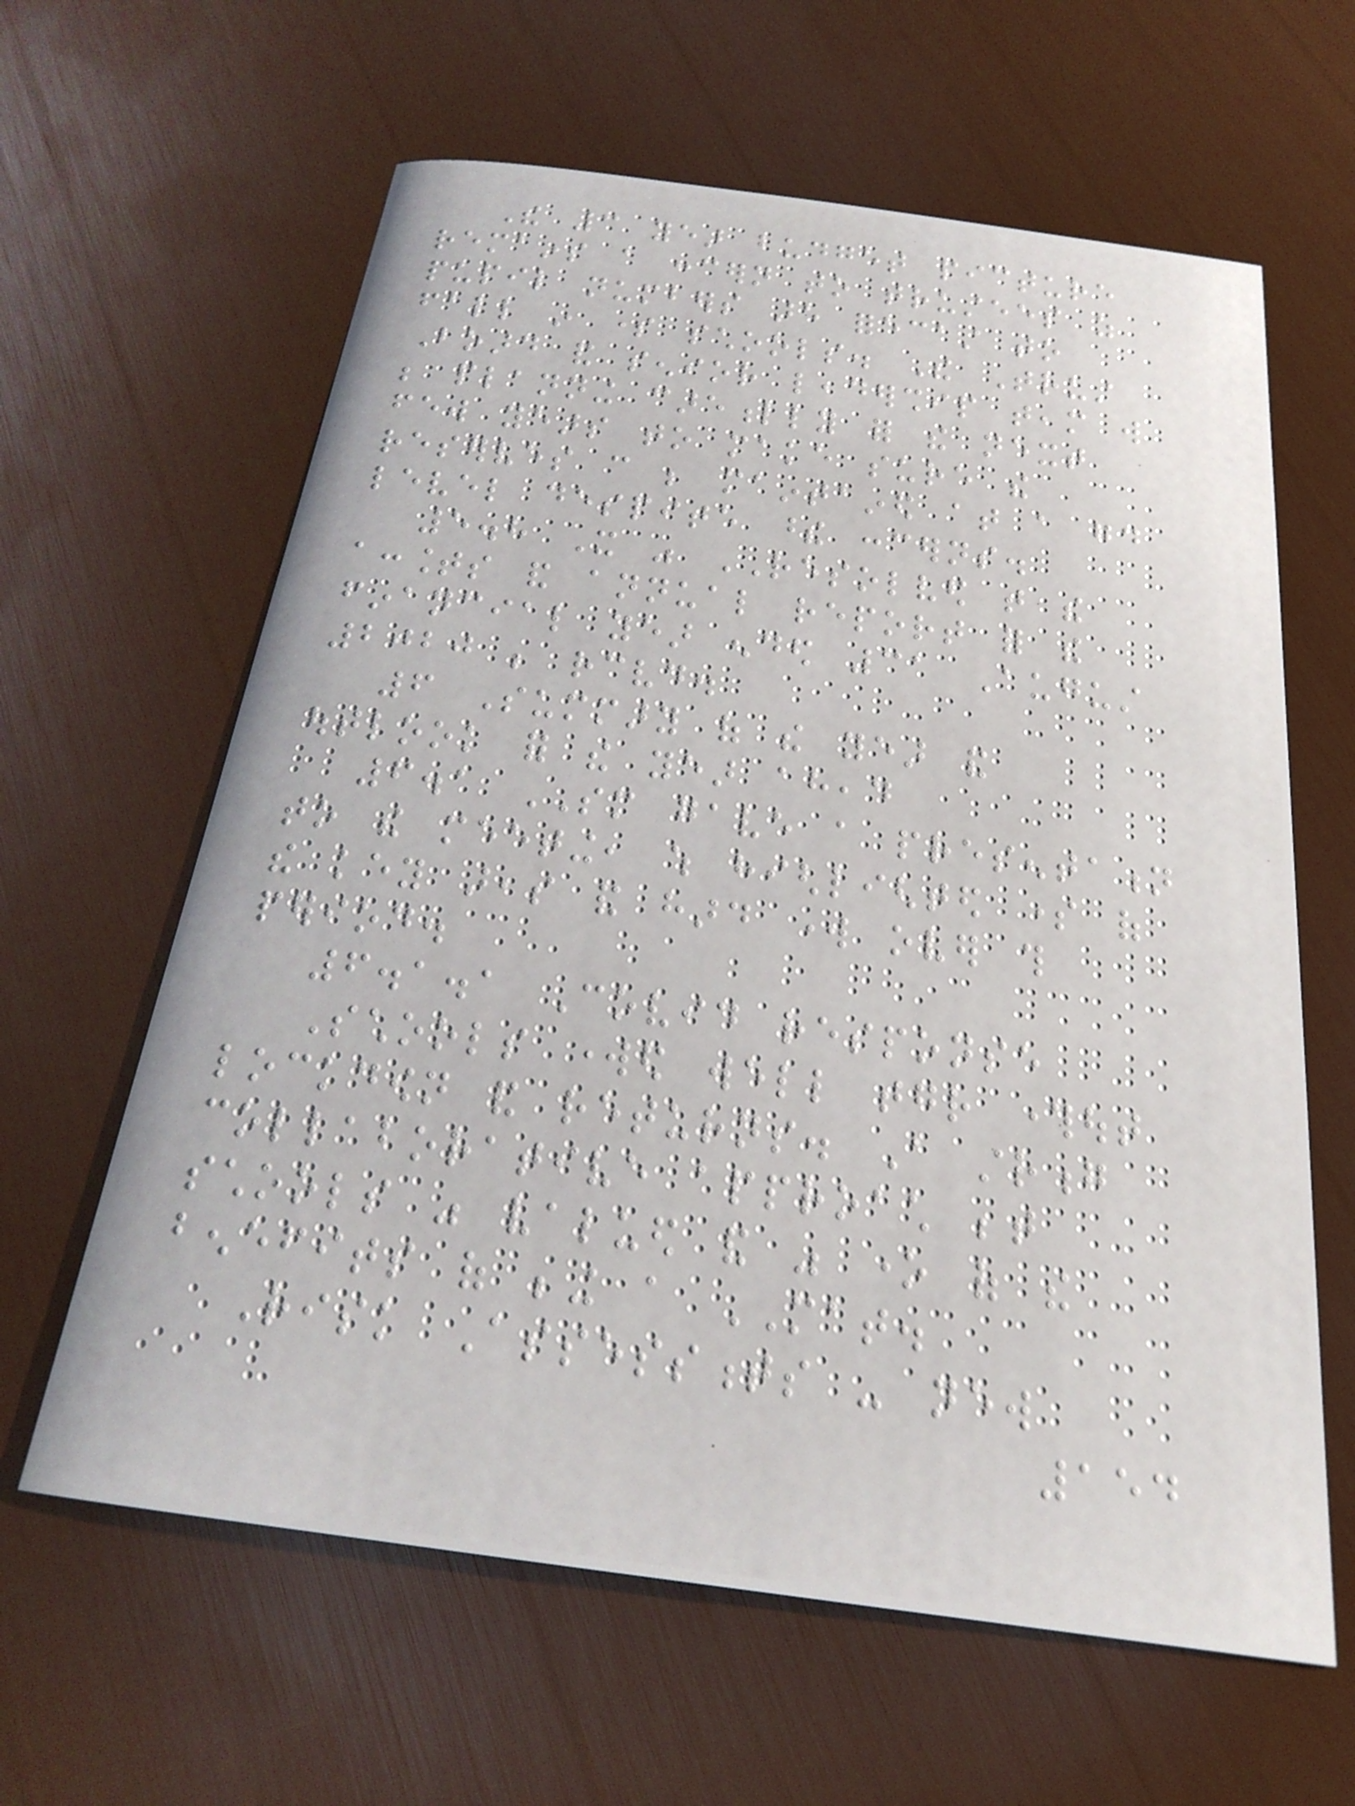The 3 year budget picture
remains a concern to trustees as
pupil numbers are forecast to
fall in some schools. The Trust
Board and senior leadership team will
be planning carefully for the next
few years to make sure the
reserves can be maintained at a good
level despite these concerns.
5.8 It was RESOLVED that the
accounts and annual report for the
financial year ended 31 August
2020 be received.
6 Summary of the year and
outlook for the year ahead
6.1 SM gave a presentation
to the meeting, which highlighted some of
the key areas and hard work over this
period.
6.1.1 Covid response
Schools worked well together throughout
lockdown and returns. A strong
collaborative approach between
schools was valued and was one of the
benefits of being a MAT.
Risk Assessments - new
154
